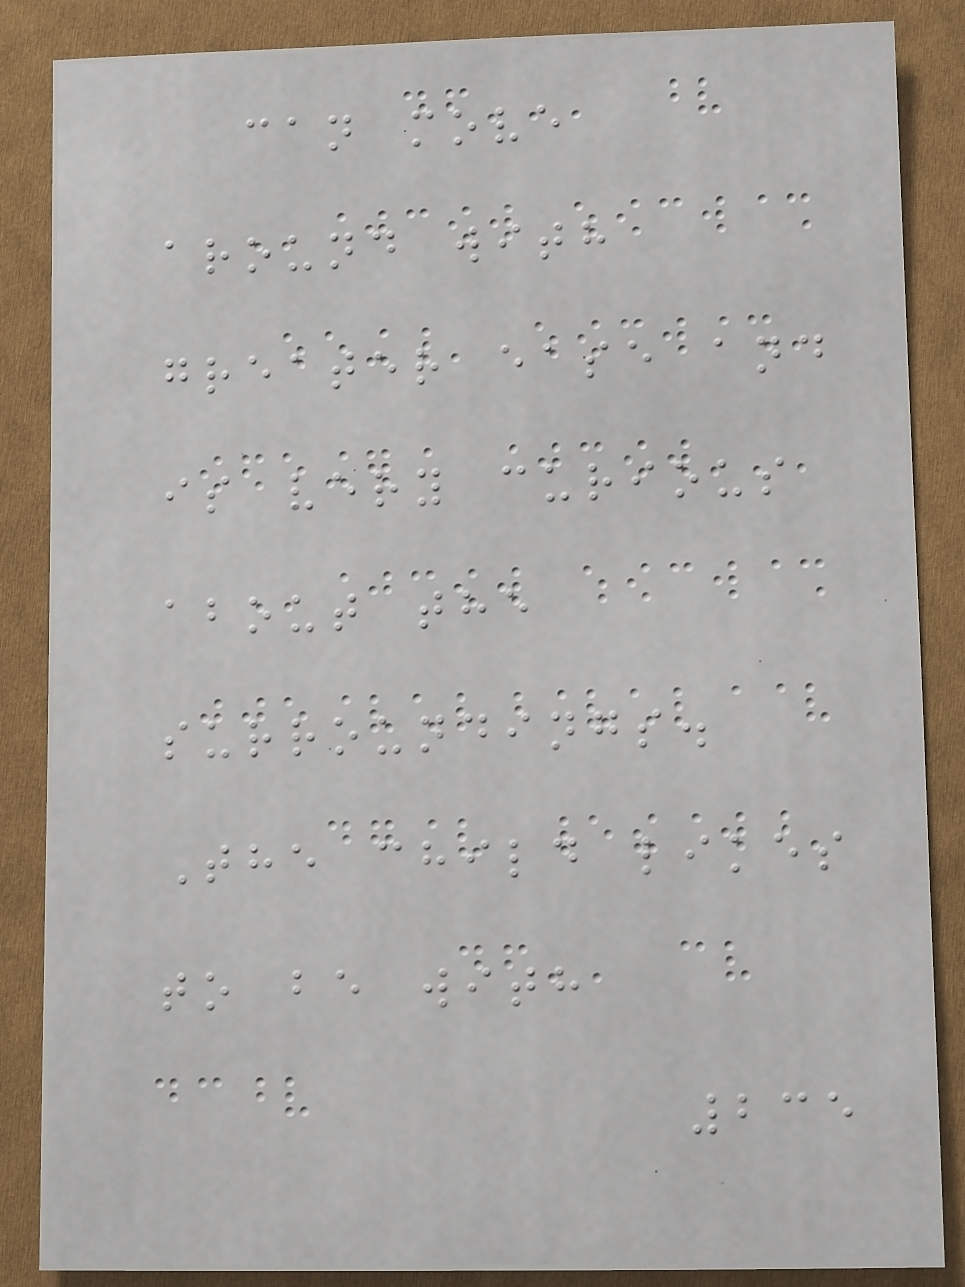can move
around with
greater ease and
is very curious
about the
surroundings.
The child likes
to be with
235
